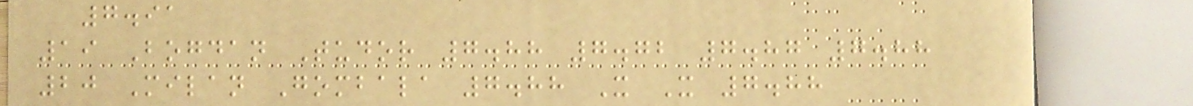7.91
19 Bogdan Tudor 7.88 7.72 7.87 7.88
20 Milan Gombala 7.88 X X 7.88
